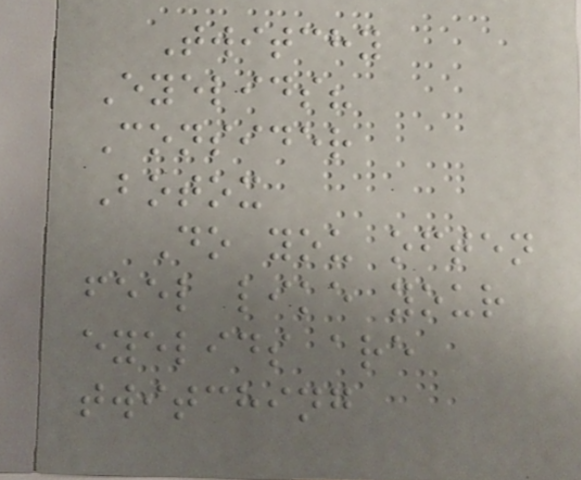Twitchy
Eyelids?
Consider
Botox
Do you often
feel like your
eyelids are
twitching
